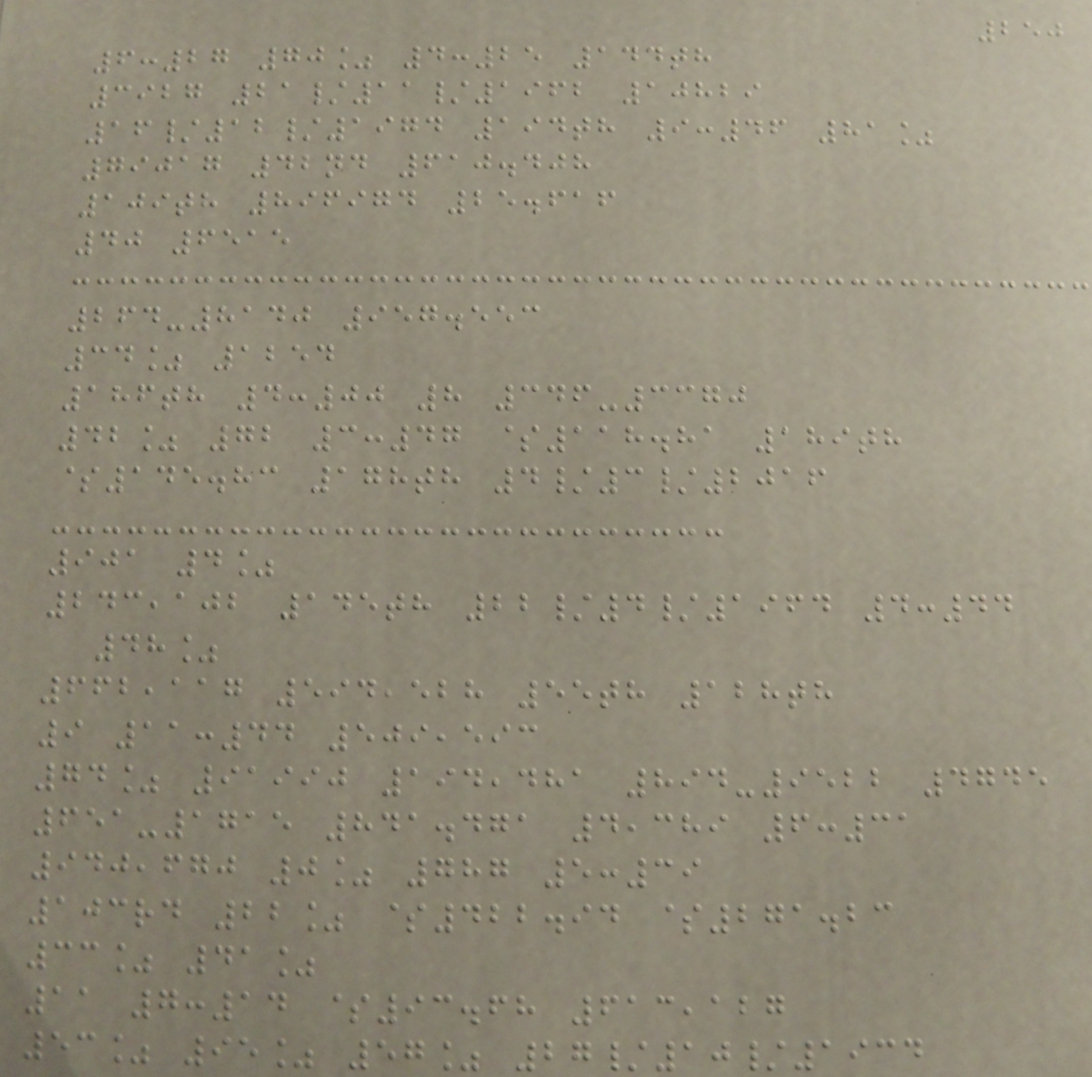250
6:27 70% 4:25 144th
3927 21/11/1962 10829
16/12/1974 194th 9:46 81%
79017 42nd 610.408
109th 896974 25.616
40 6515
264-8140 957.553
34% 1254
186th 4:00 8 346-3370
42% 72 3:47 $118.81 189th
$145.83 178th 4/3/2016
901 4%
243,102 145th 22/4/1964 4:44
48%
662,117 594,528 55th 128th
9 11:44 509,593
74% 91990 194,481 894-9522 4745
651-1715 841.471 4,389 6:31
940,670 0% 787 5:39
103rd 22% $422.94 $271.23
33% 41%
11 7:14 $93.68 613,127
53% 95% 57% 27/10/1934
